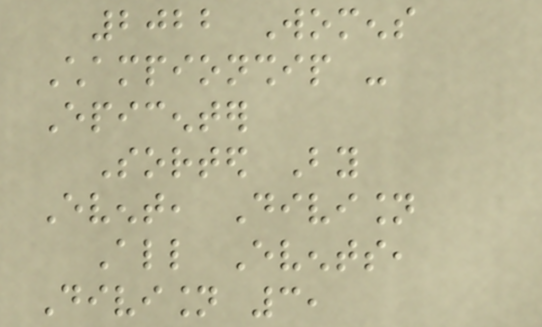2022 Womens
Championship -
Epicenter
Sorted By
Event, Division
All Events,
Division 3,
